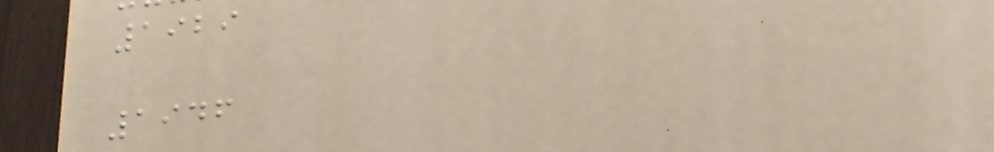1929
1946
